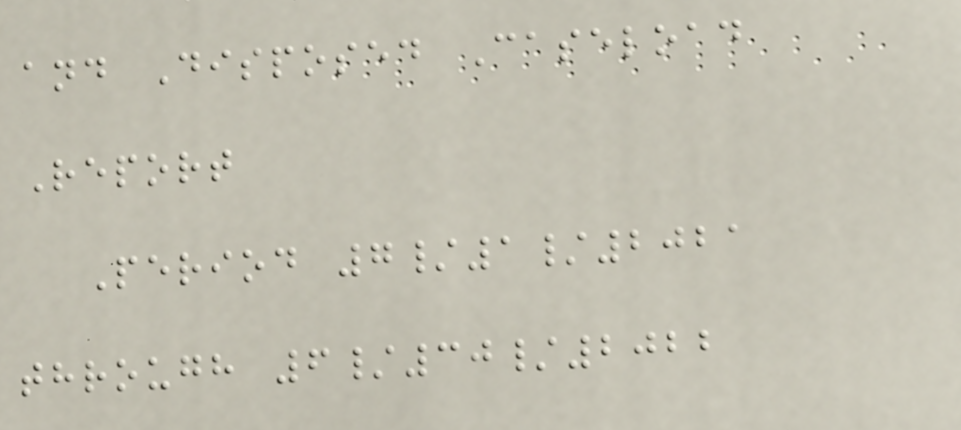and Disposed Caseload
Report
Period 7/1/2021
through 6/30/2022
